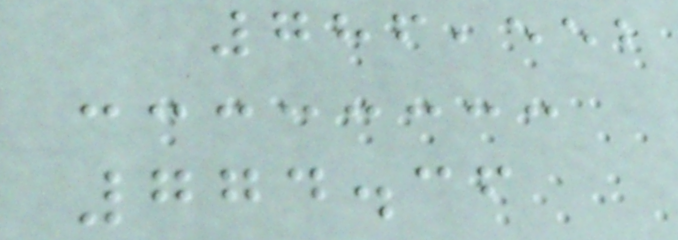786,552
774.36
